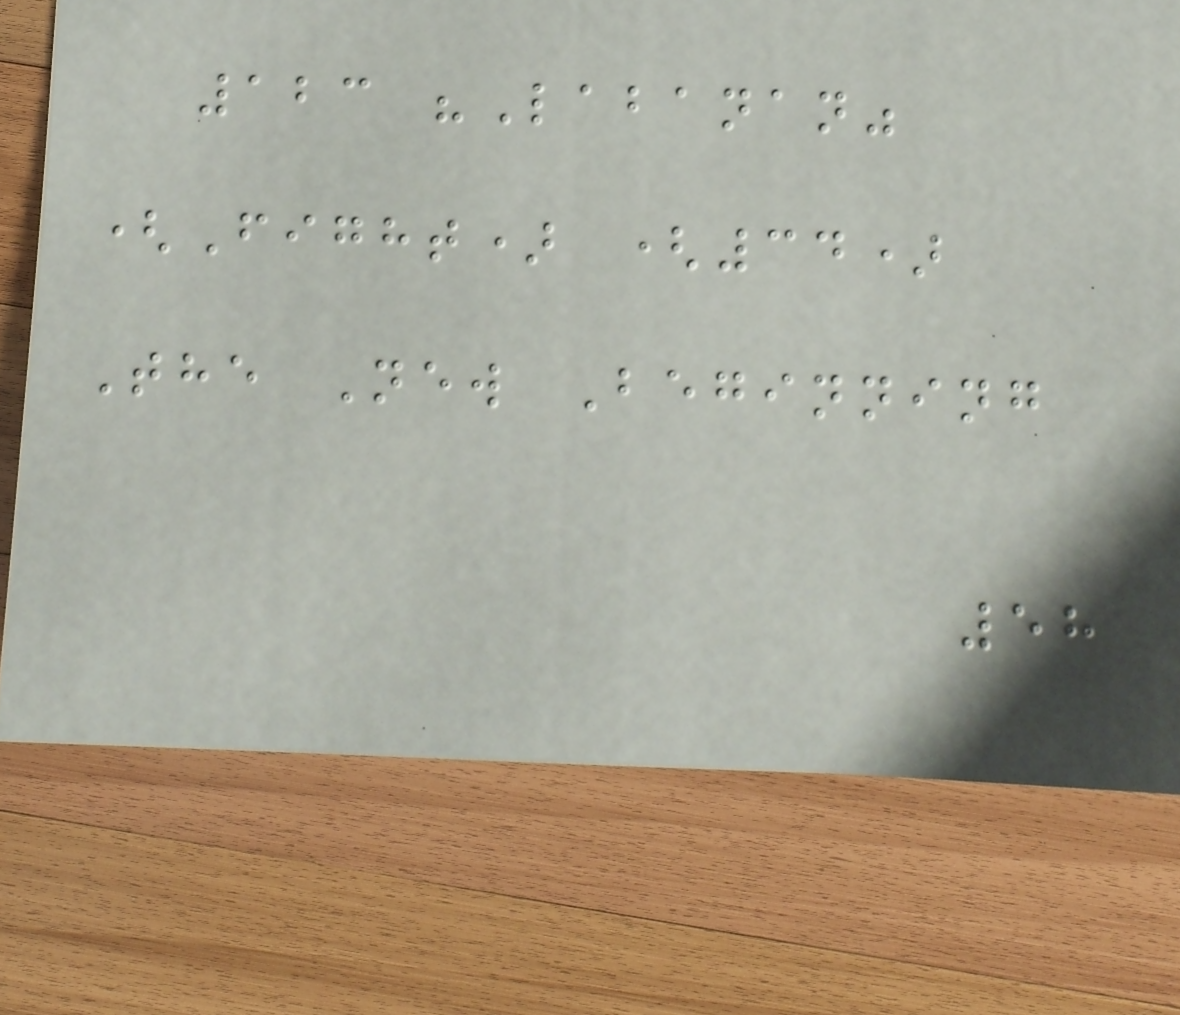123 "Labanan"
(Fight) (34)
The New Beginning
58
